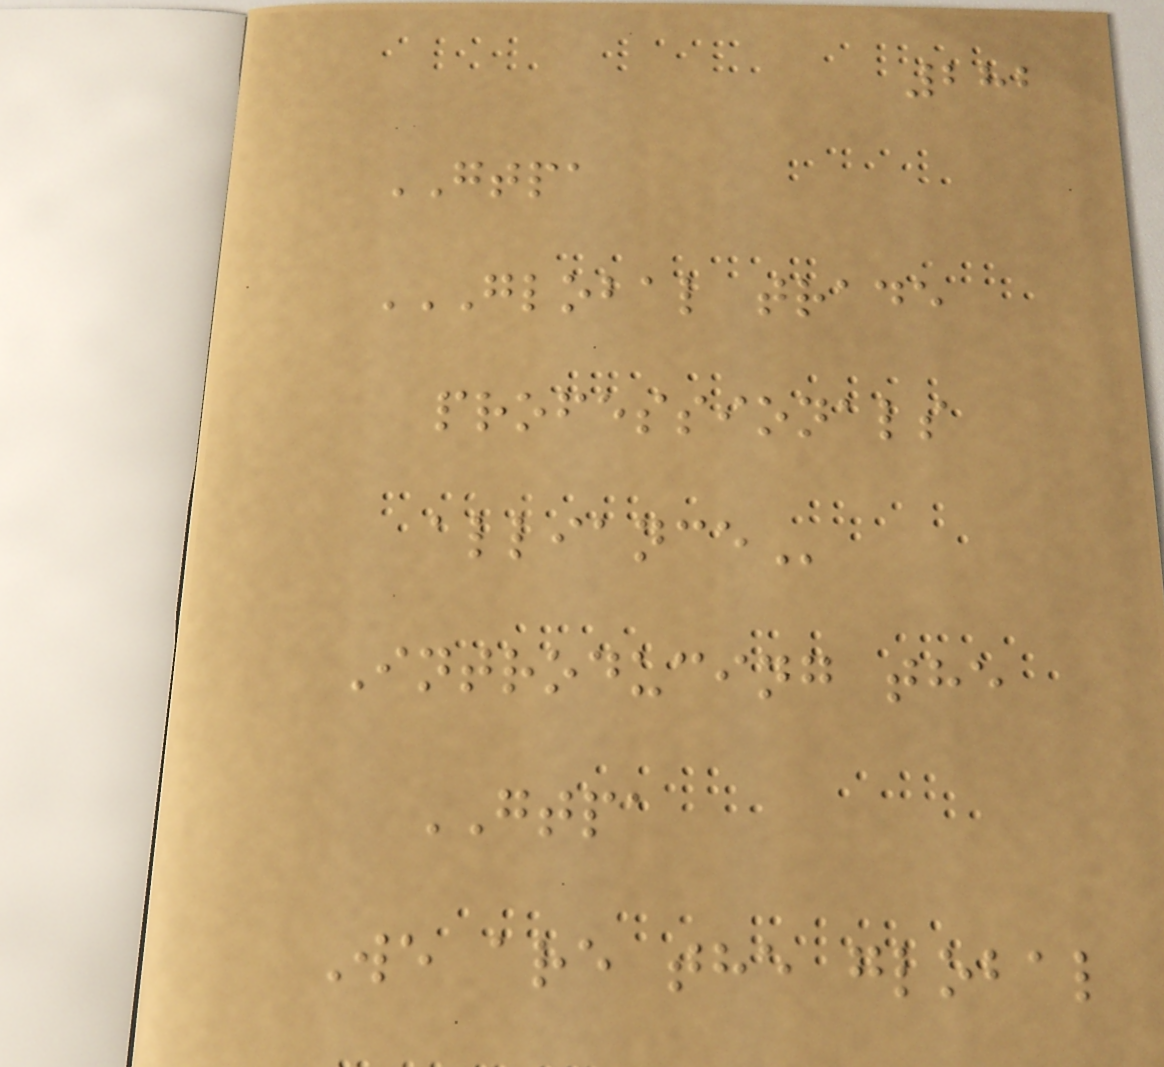282
GTPA
GLOBAL TRADE
PROFESSIONALS
ALLIANCE
Introducing the
GTPA
We are the global
